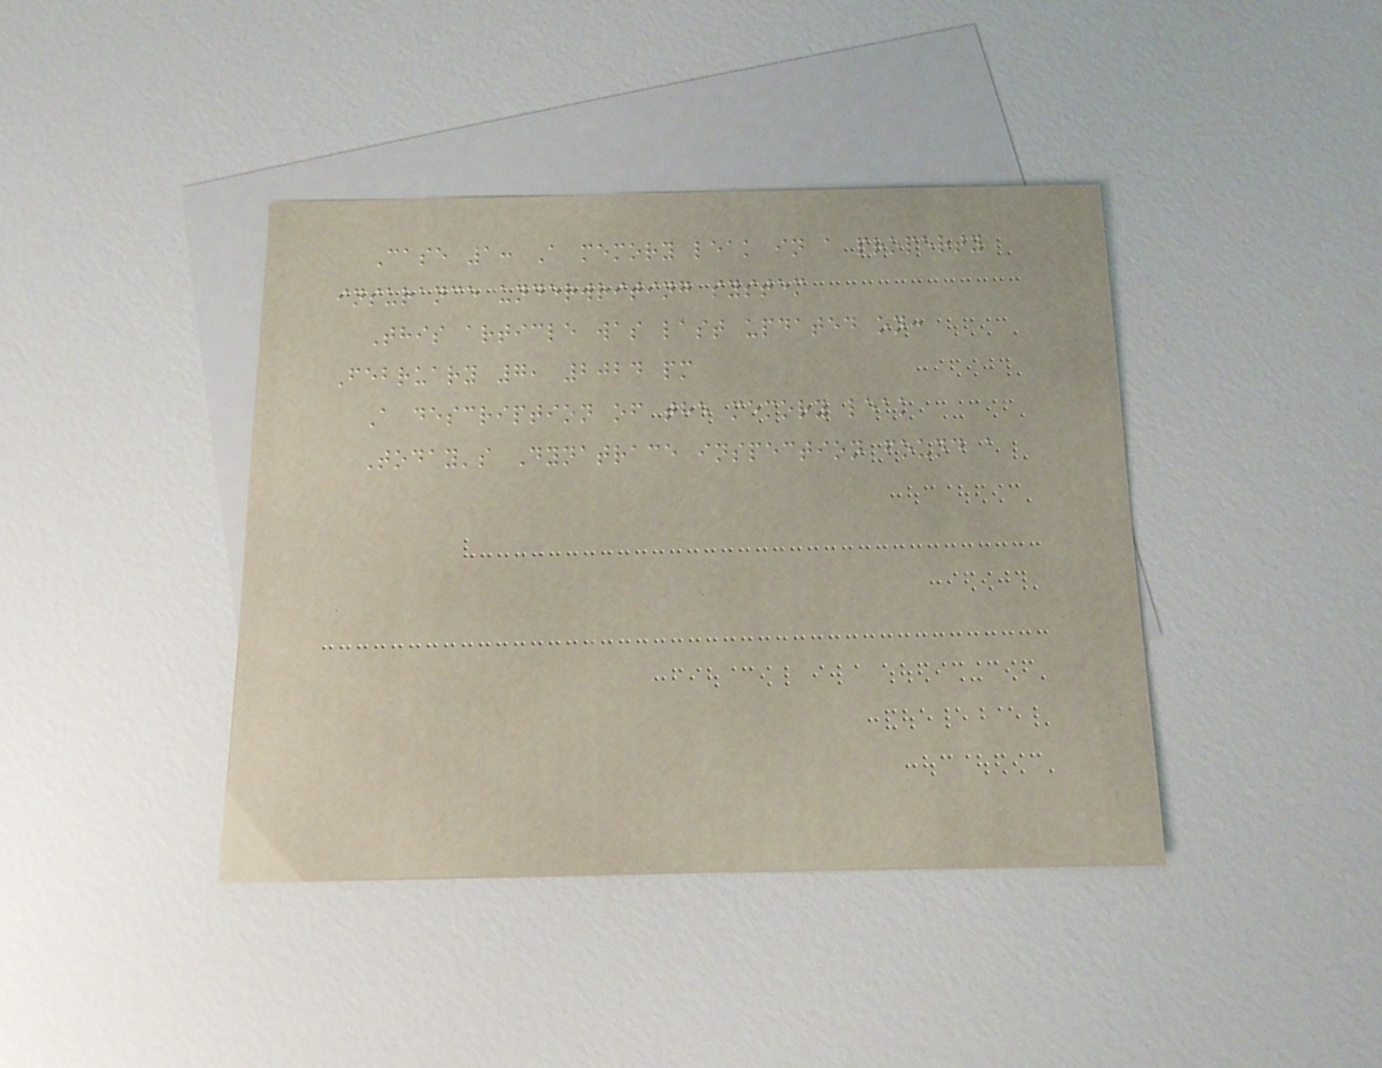Case 1: A memory leak in a property
insurance underwriting system
This article was last updated on:
February 7, 2024 pm
A description of the memory leak
Today's Dynatrace inspection found a
